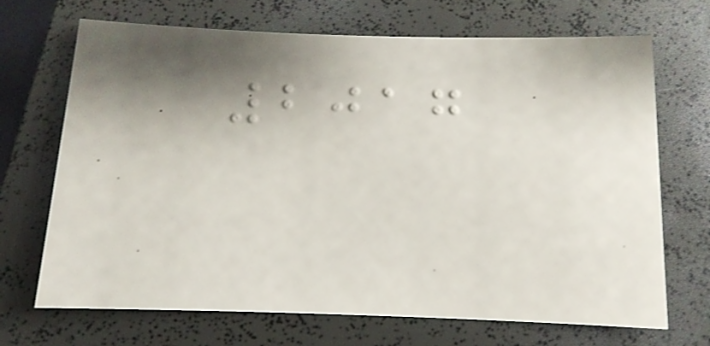2017
